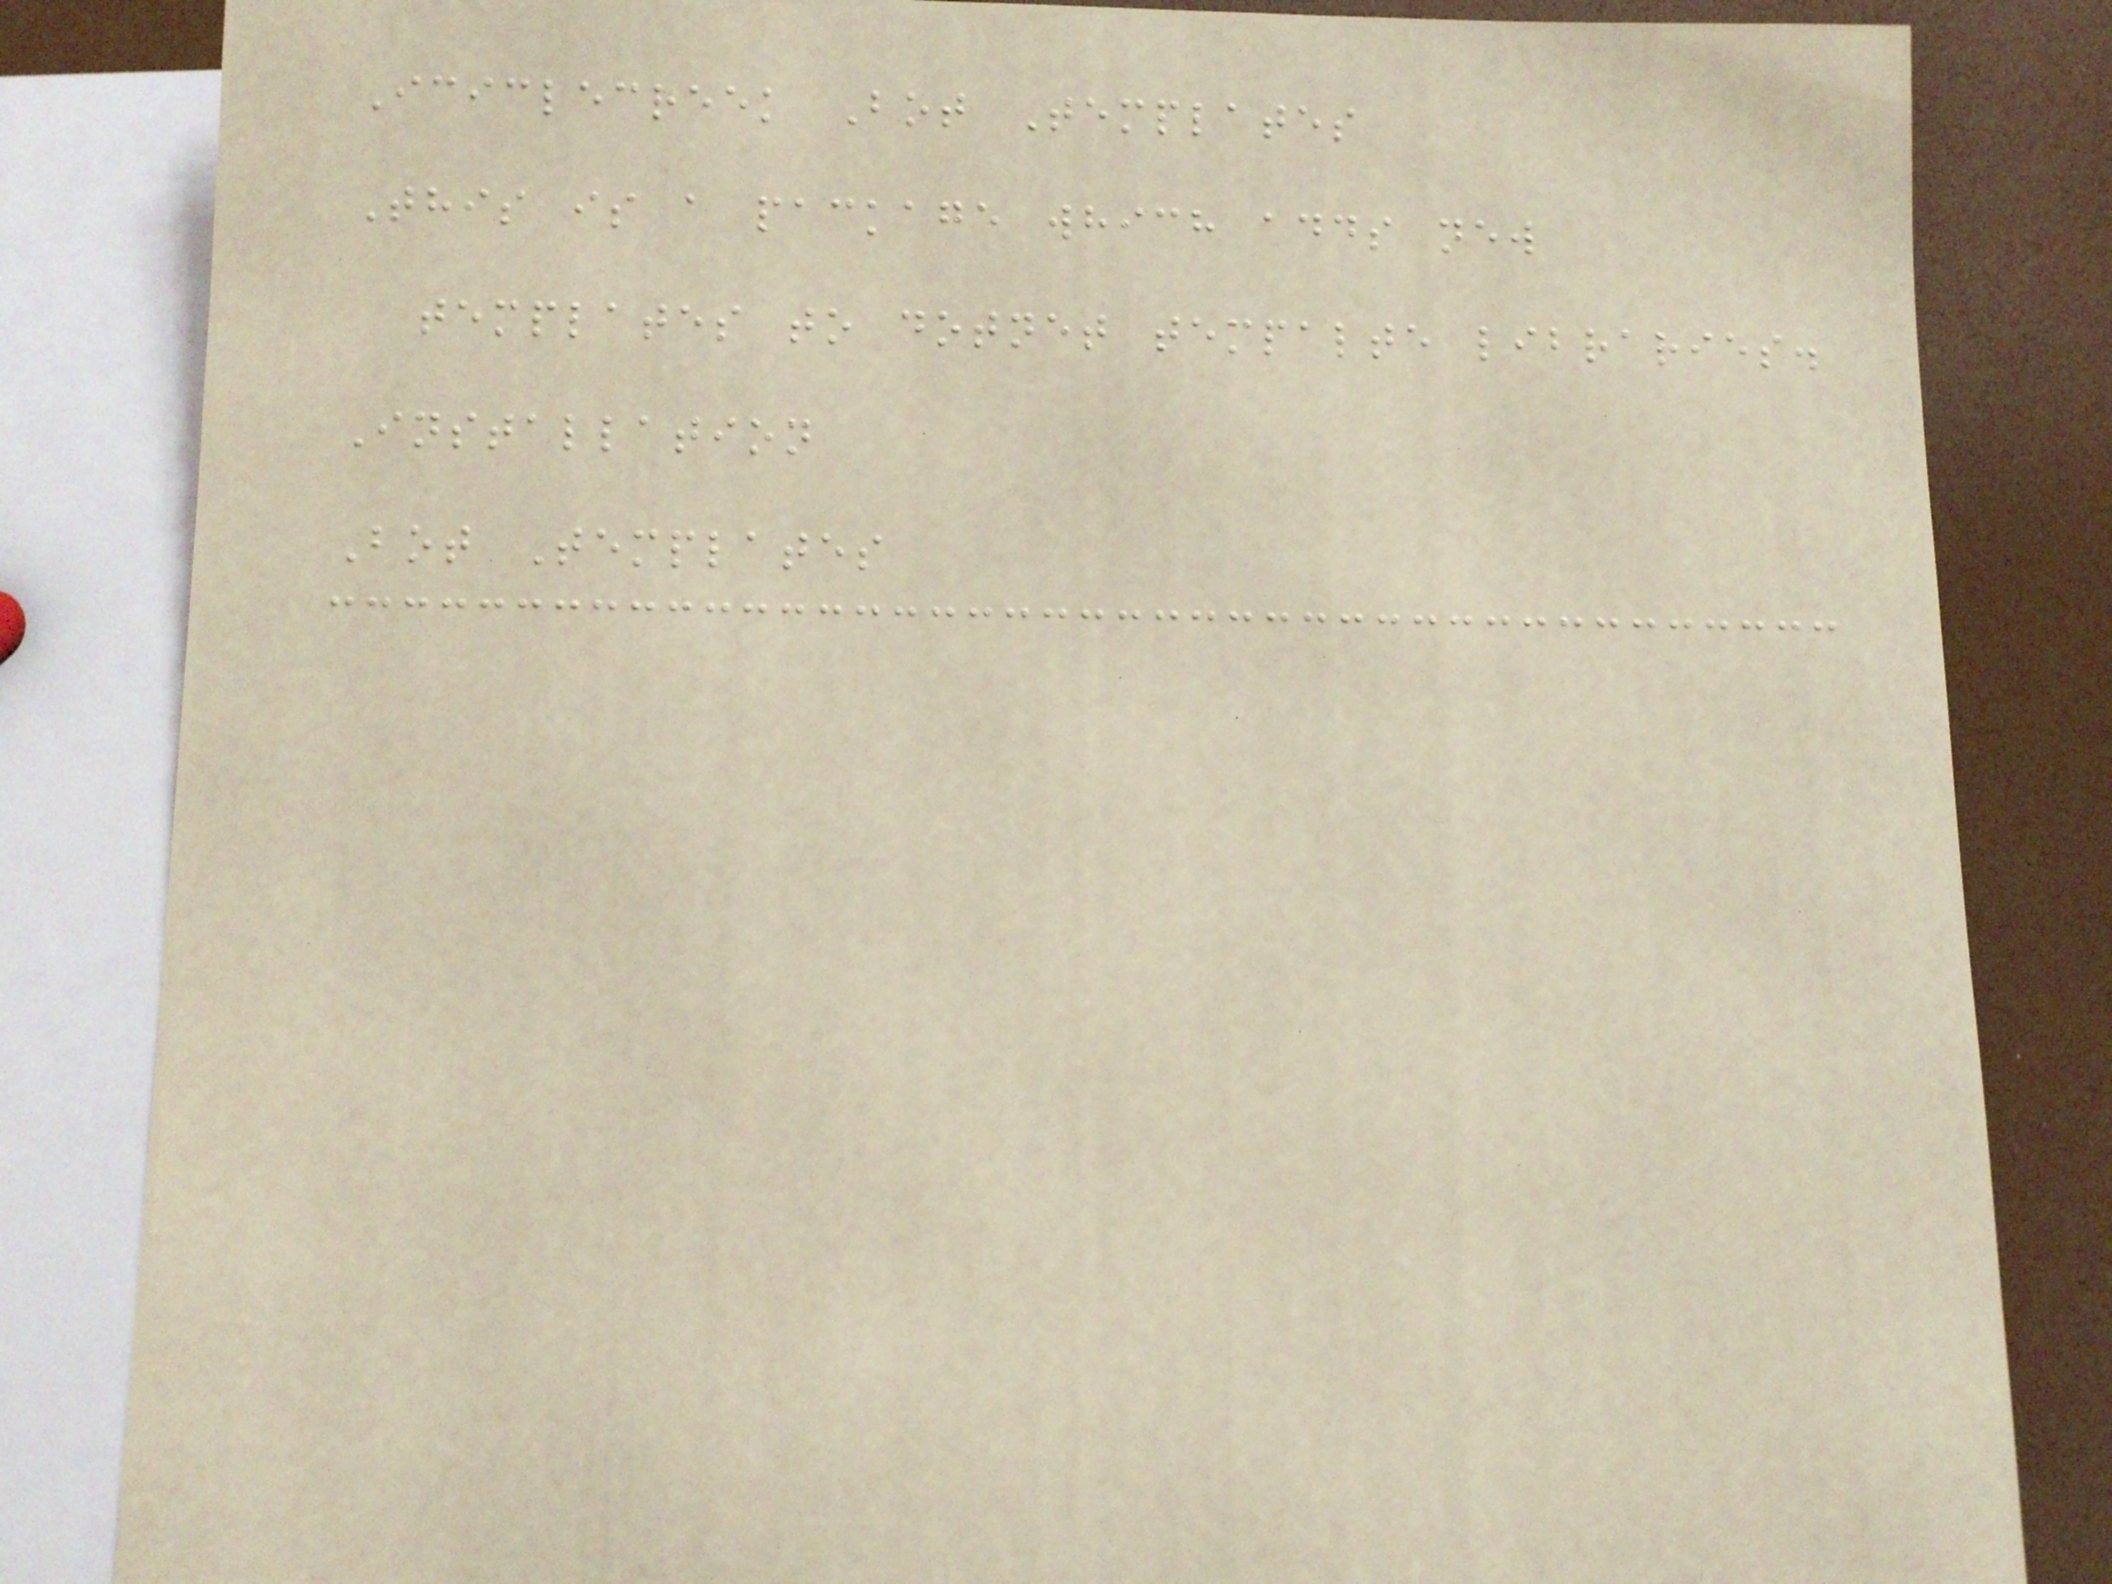Iciclecreek Bot Templates
This is a package which adds new
templates to dotnet tempalte libraries.
Installation
Bot Templates
